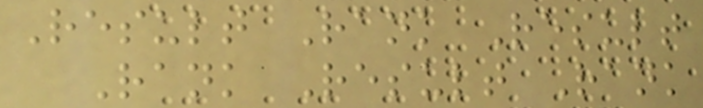Result Rank Result
Rank Result Rank
